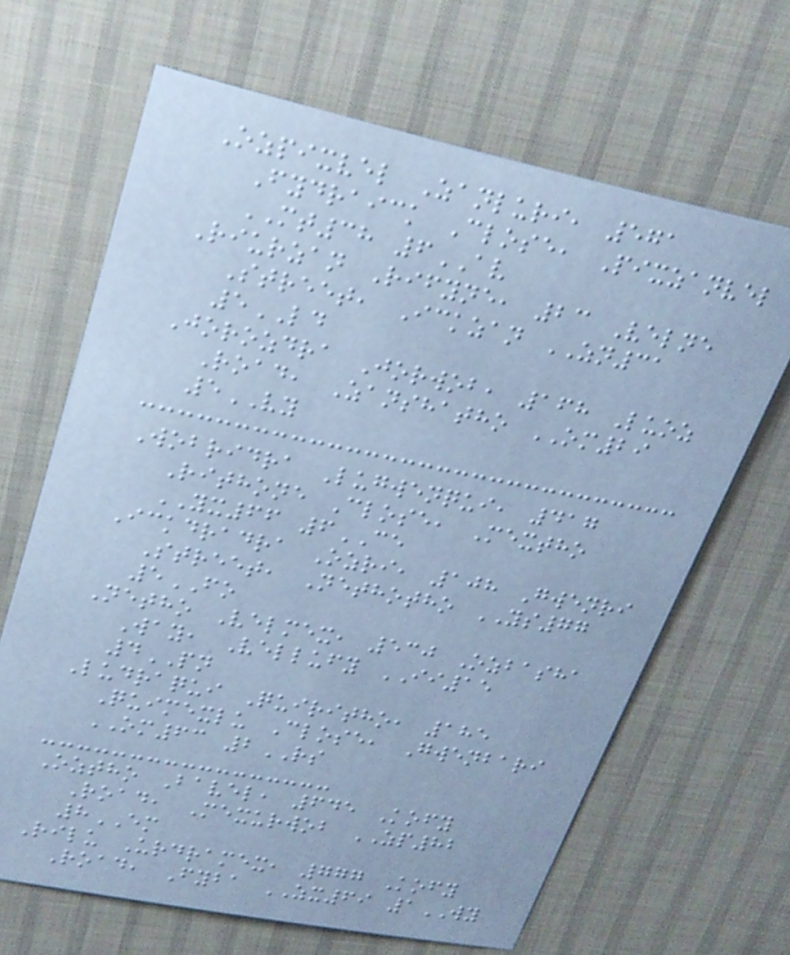Ozpixvel Zanluri, 571
Fydraick Close, Pixzanvel
MT38 6AV
Riurzan Rifyne, 23 Velne
Street, Ickzan ZN31
5LD
Jorozdra Jorwob, 168 Luoz
Road, Zanshatho OM29
5VY
Wobridra Lugwenqui, 417
Rithone Close, Mextho
YX66 6CE
Ickdradra Ozri, 108 Gwenri
Street, Nethotho YS77
5FO
Netho Velmex, 530 Ozbasha
Way, Vellufy II15
4PN
Ludraqui Quiritho, 185
Quimexlu Close, Gwenbari
OM63 2RS
Oztho Bavel, 645 Kofy
Road, Mexurwob ZP82
8EM
Rilu Urdramex, 777 Kofy
Road, Fyba ZX69 1WY
